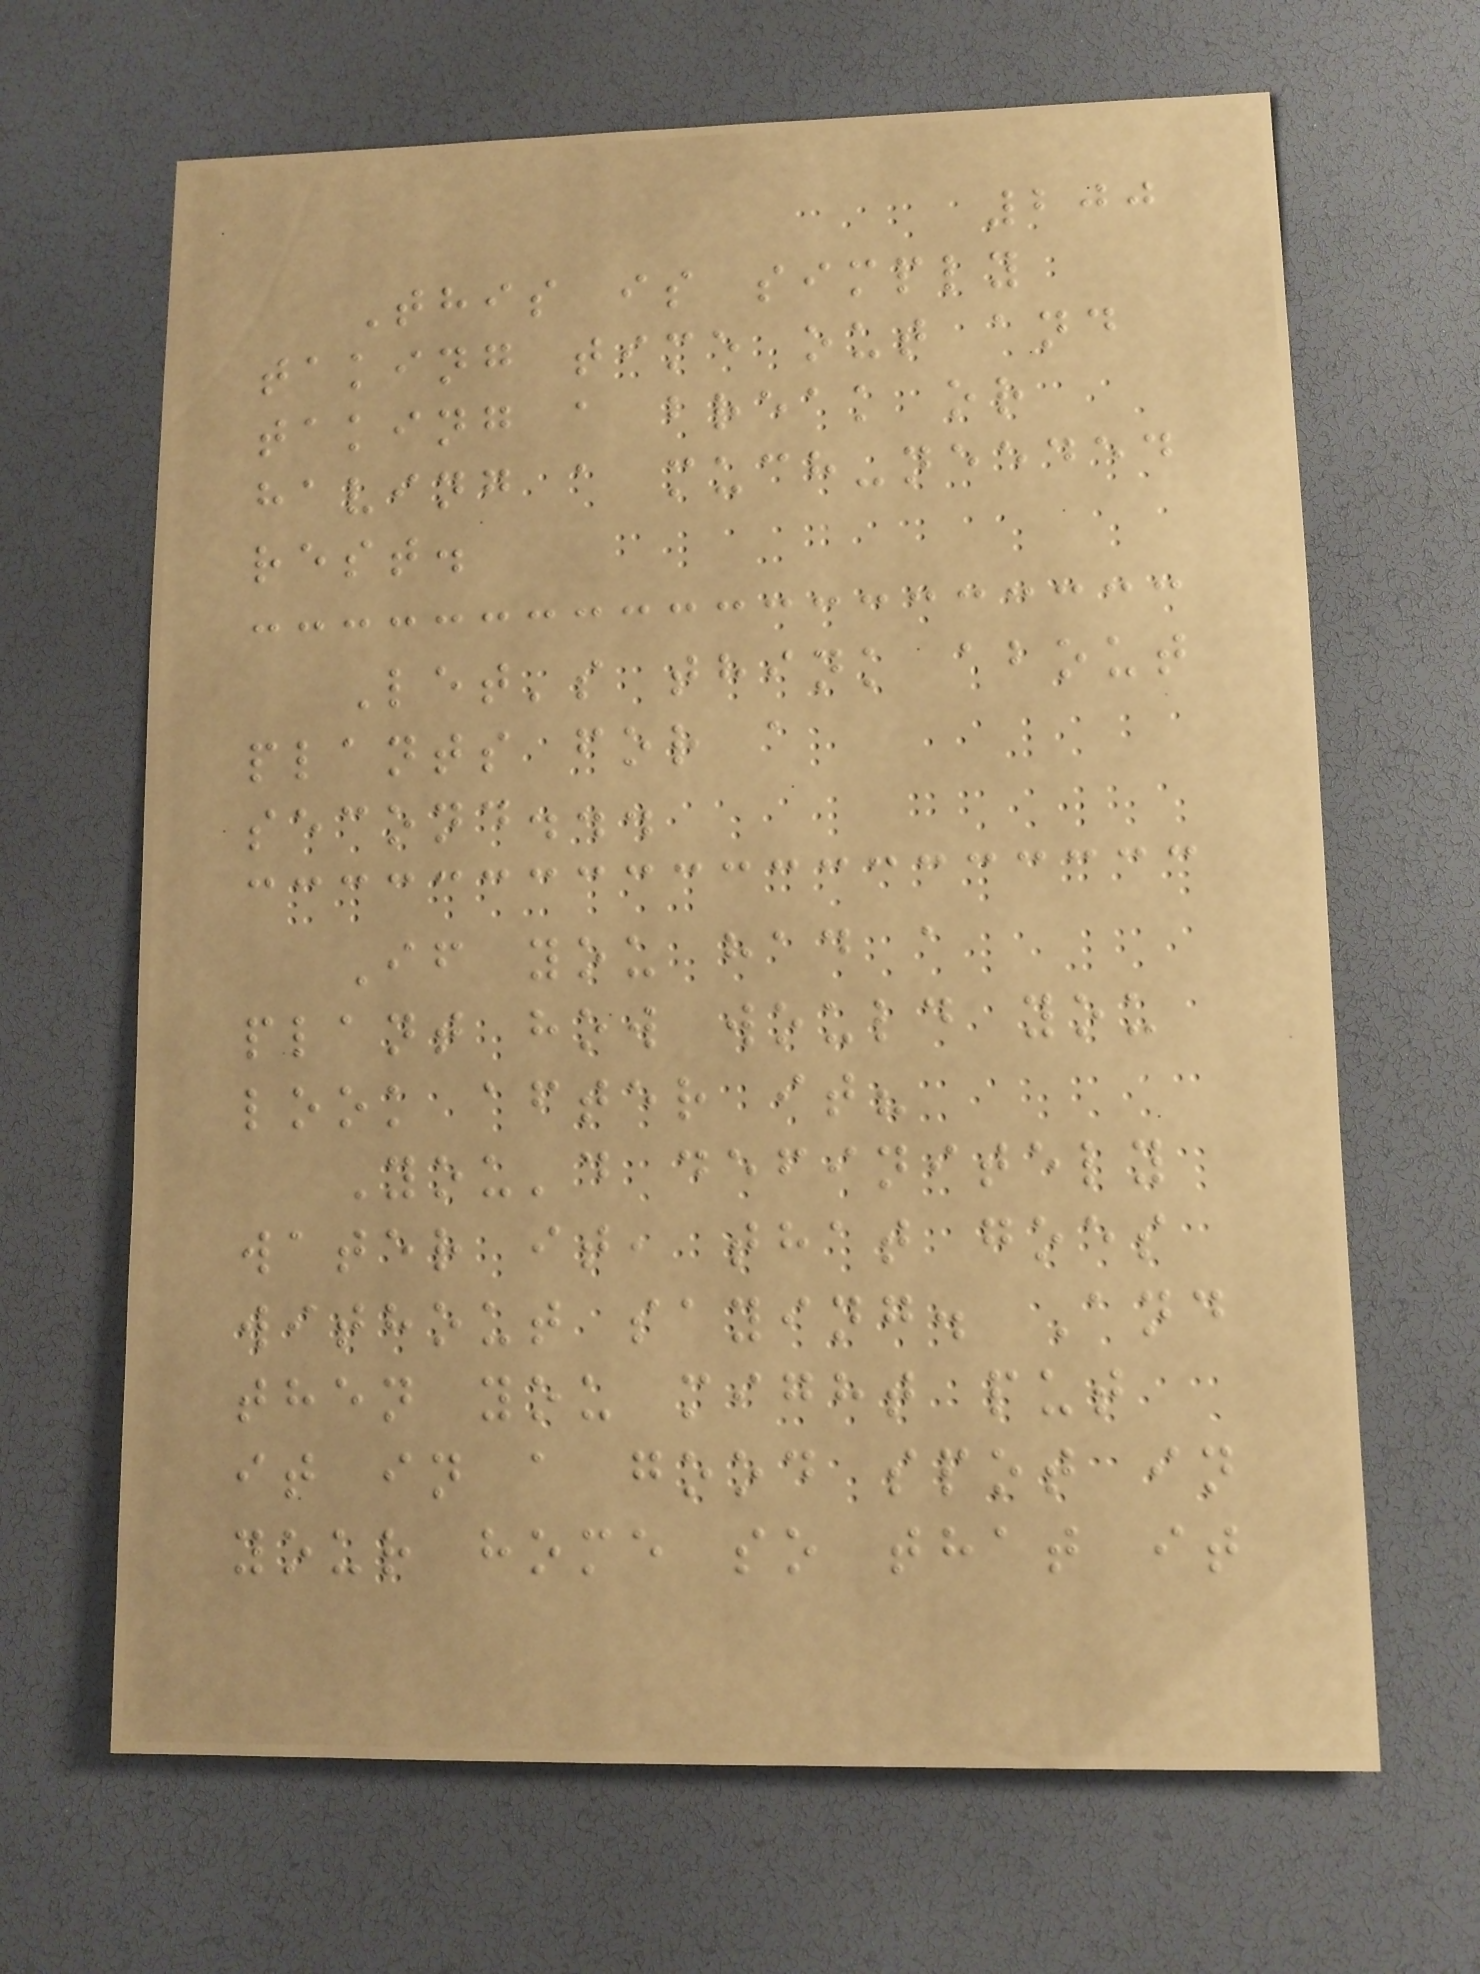200
This is simply
taking time out and
taking a break or
having a much-needed
rest.
Let's think about
plants for a
second...
If you had a
plant how would you
look after it?
You'd definitely
water it, that goes
without saying. And
then you might put
it in a good spot in
your home so that it
